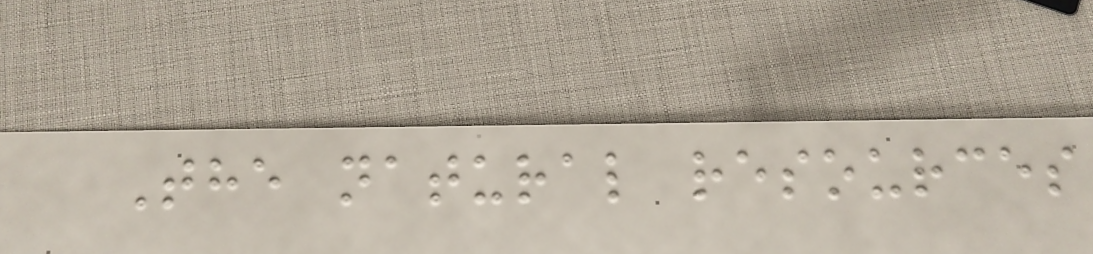The natural resources
